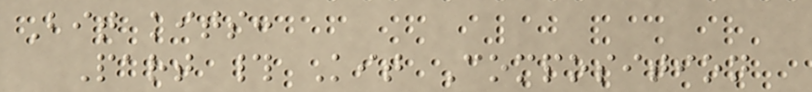Bit kits:
Part # Kit Composition
